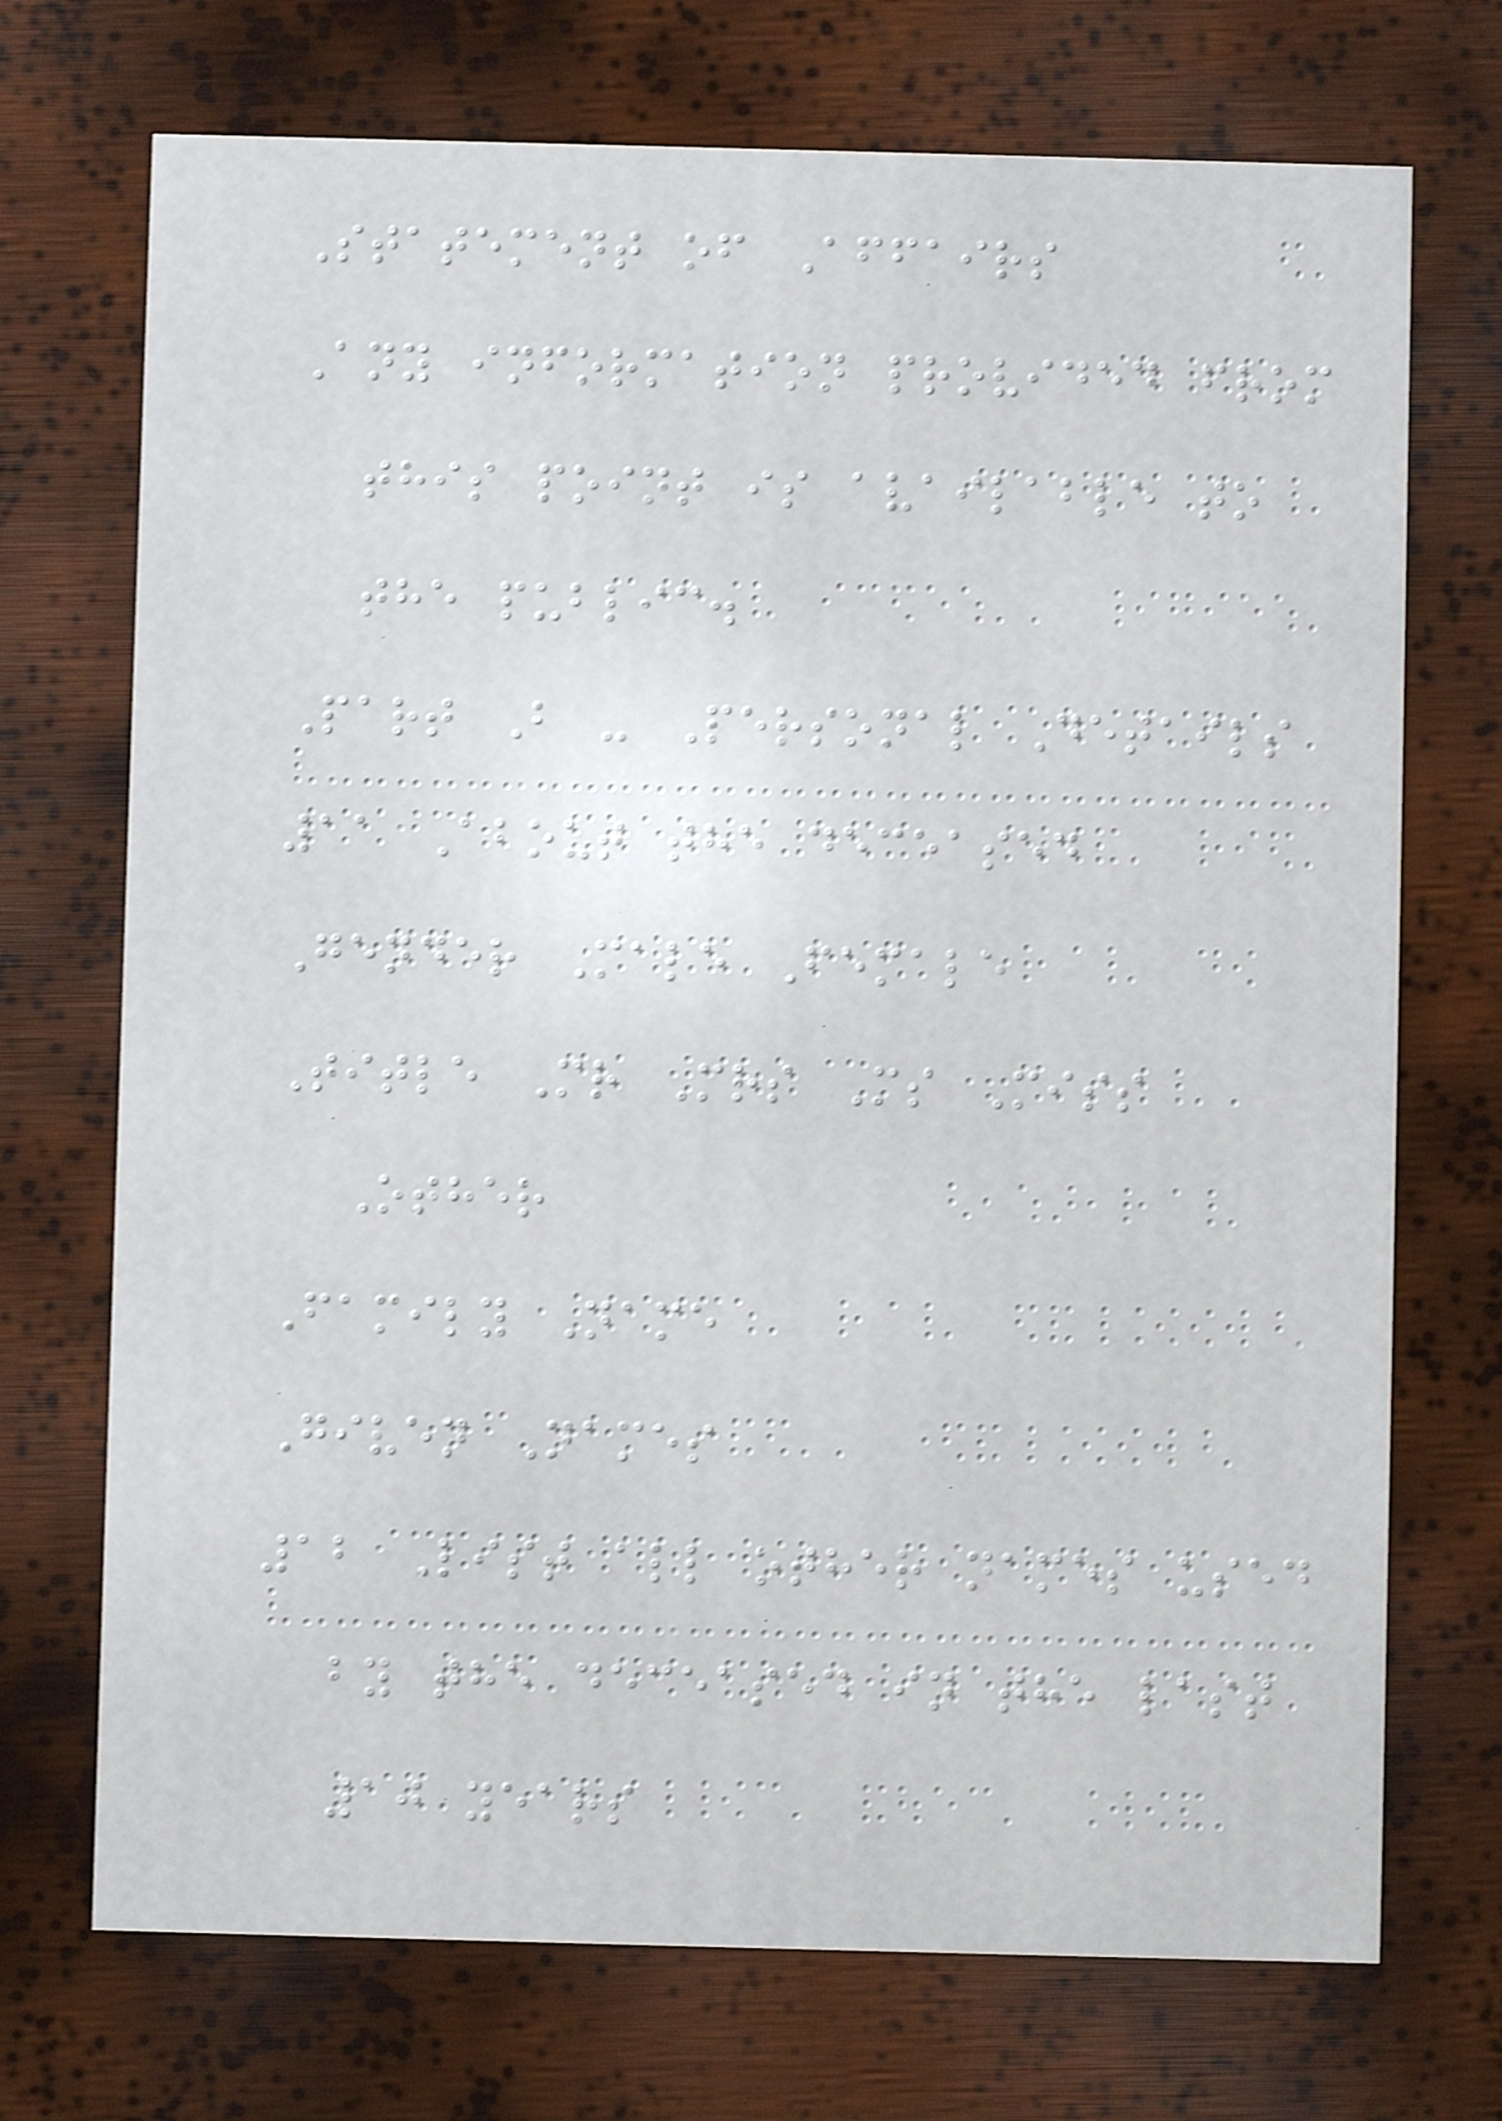Statement of Affairs
Any information provided from
this point is available to
the public.
Part B - Personal Details
11 About the deceased
Gender Male Female
Title Mr Mrs Ms Miss
Other
Family Name
Given Names
12 List all other names used
by the deceased in the last
10 years
